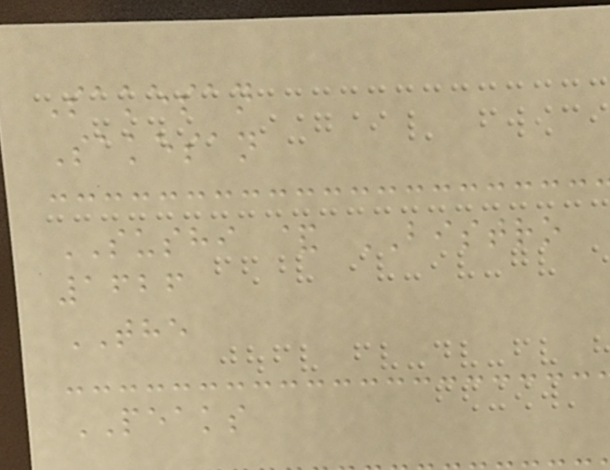Sakesan
Sakesan
SUSHI & BISTRO
1626
THE
PEAKS
